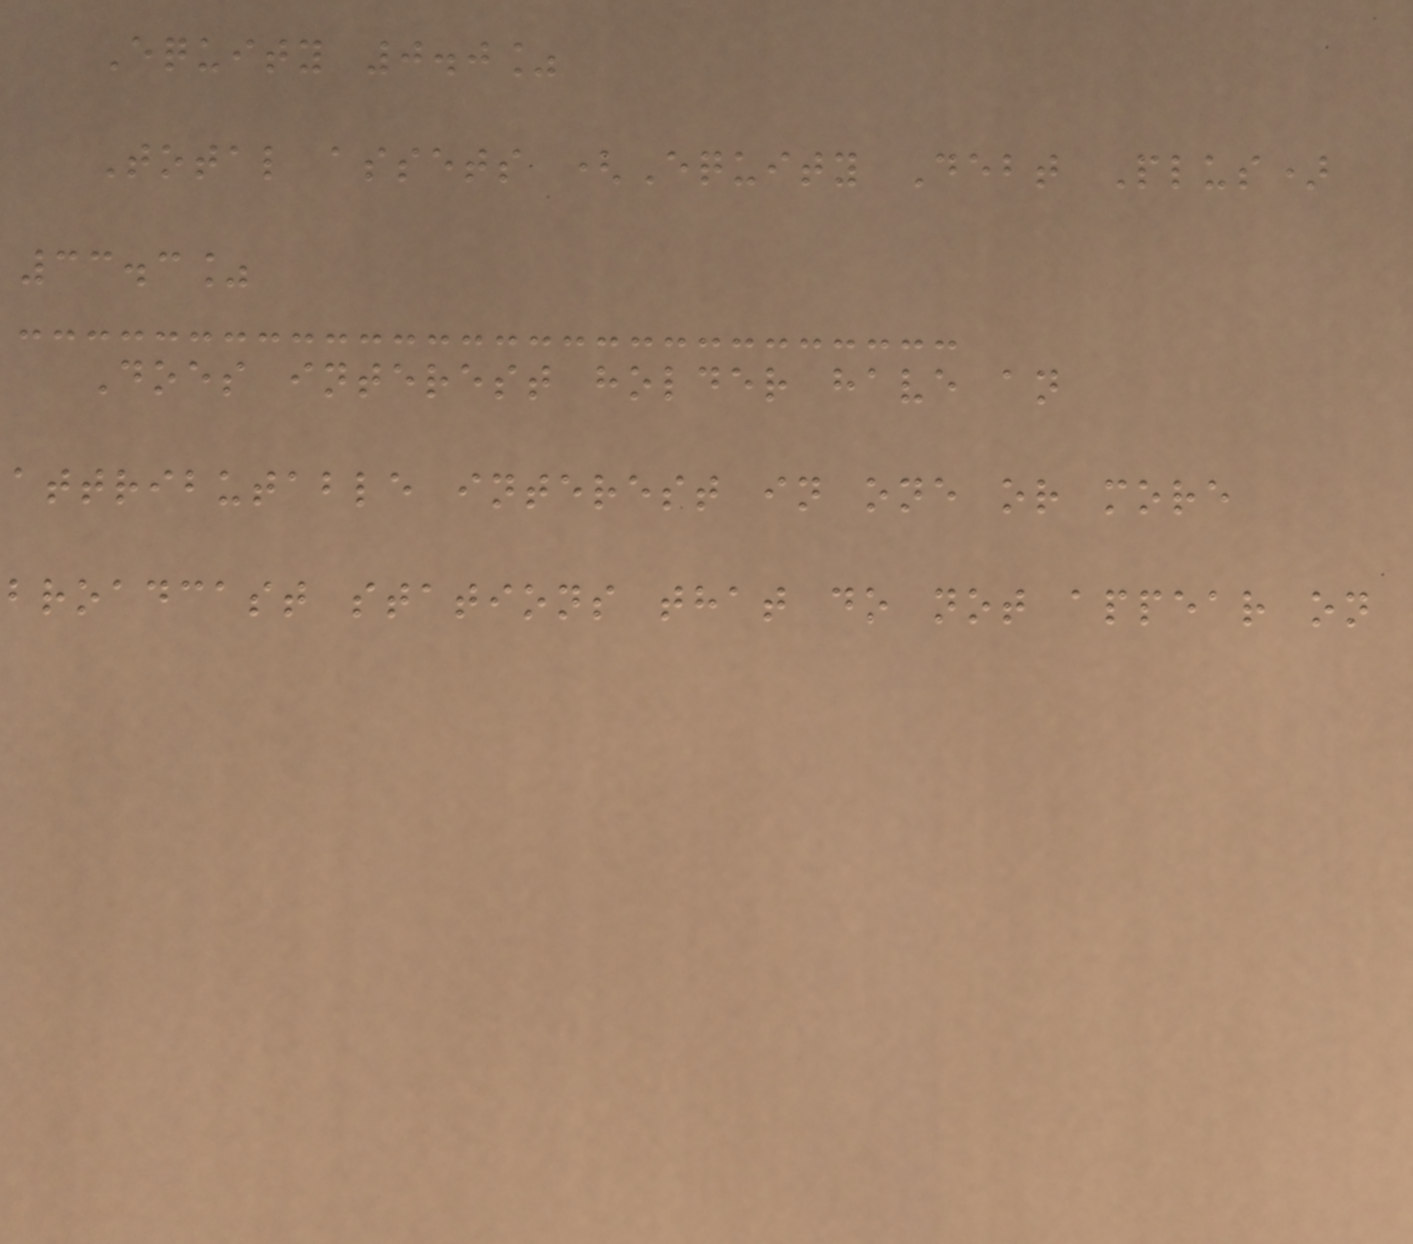Equity 0.0%
Total assets (Equity Debt Plus)
33.3%
Does interest holder have an
attributable interest in one or more
broadcast stations that do not appear on
